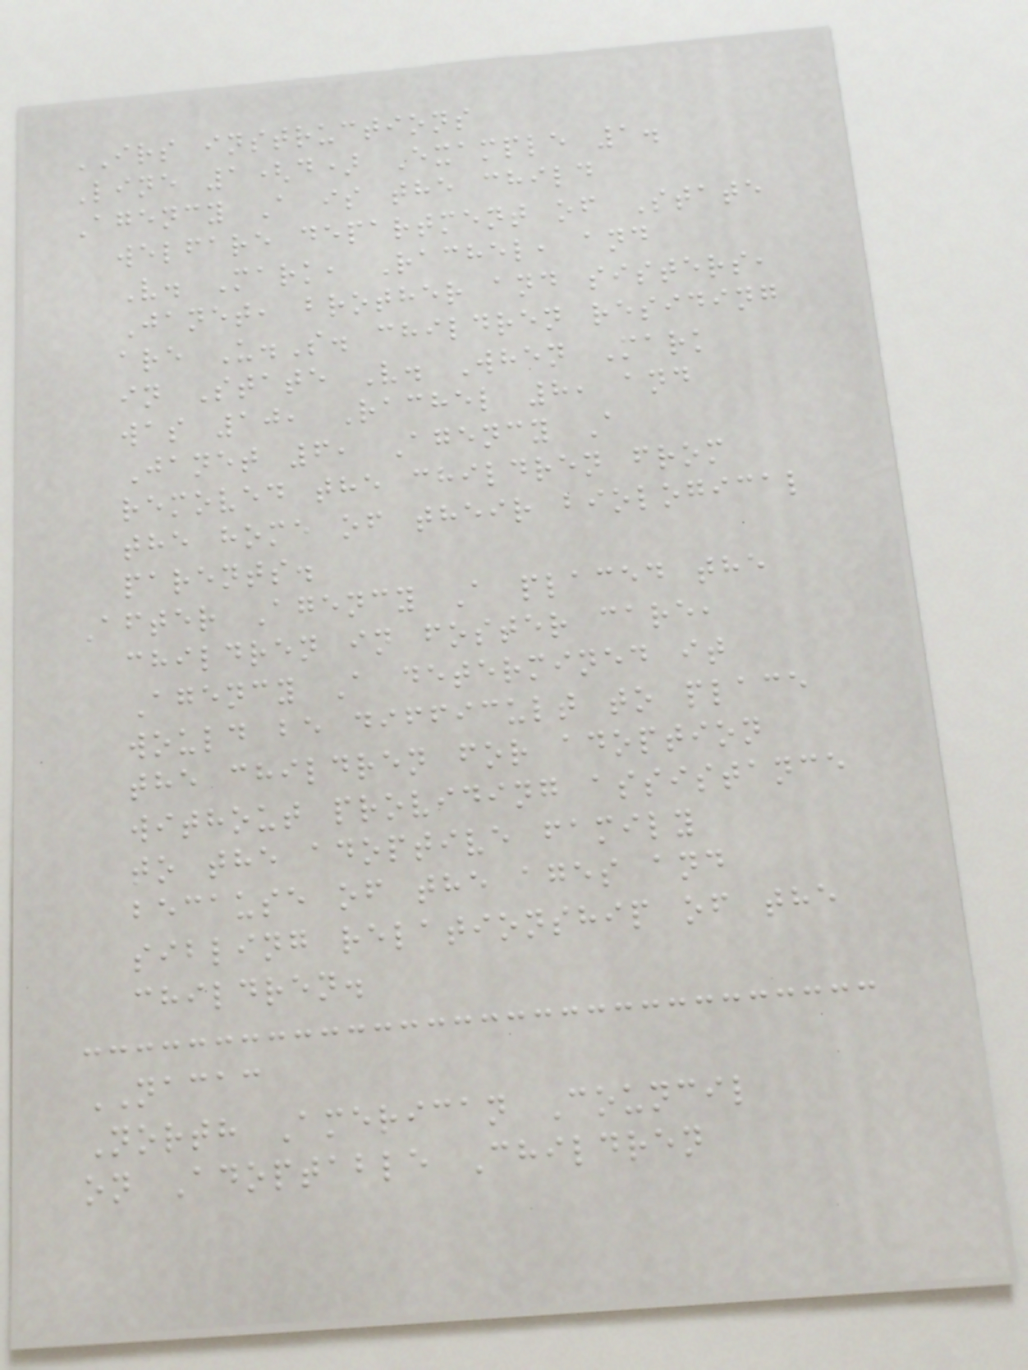IRS instructions
Line 1(d) Example 1.
Agency A is the child
welfare department of State
V. Mark, Rachel, and
Janet, brother and sisters,
are U.S. children residing
in State V. When Mark
was 10, Rachel 8, and
Janet 6, Agency A
removed the children from
the home of their biological
parents.
After Agency A placed the
children in foster care,
Agency A determined it
would be difficult to place
the children for adoption
without providing assistance
to the adoptive family
because of the ages and
sibling relationship of the
children.
NACAC
North American Council
on Adoptable Children
